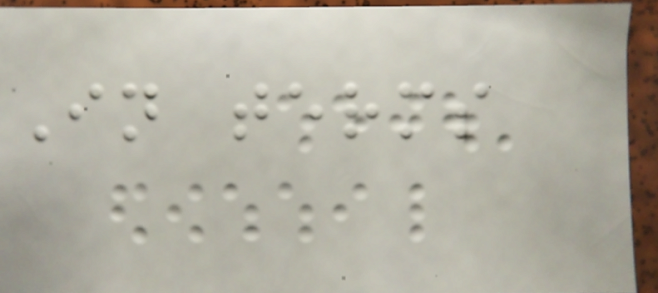In terms
